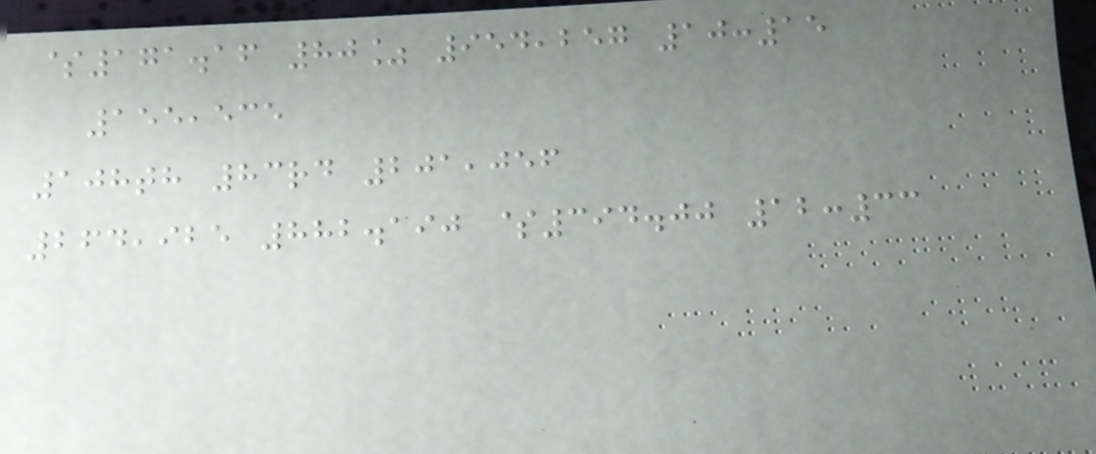$171.16 80% 954,257 10:15
155,535
108th 83rd 201,056
264,925 882.190 $394.00 12:33
